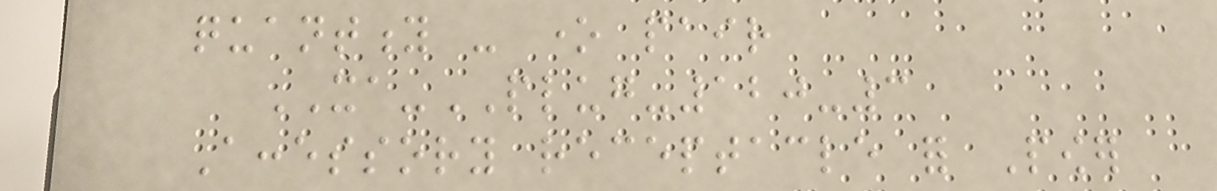quantity - one pair
XA-PLUG-120-3
Accessory receptacle for Power
